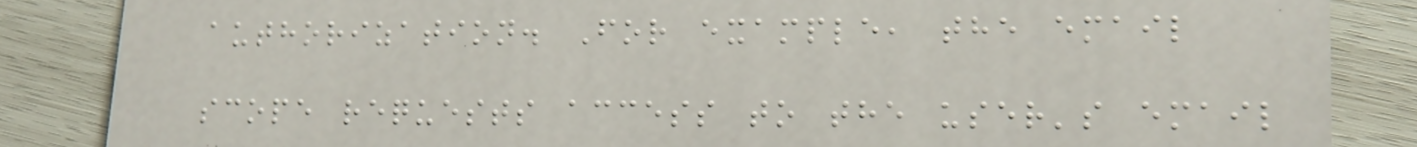authorization. For example, the email
scope requests access to the user's email
